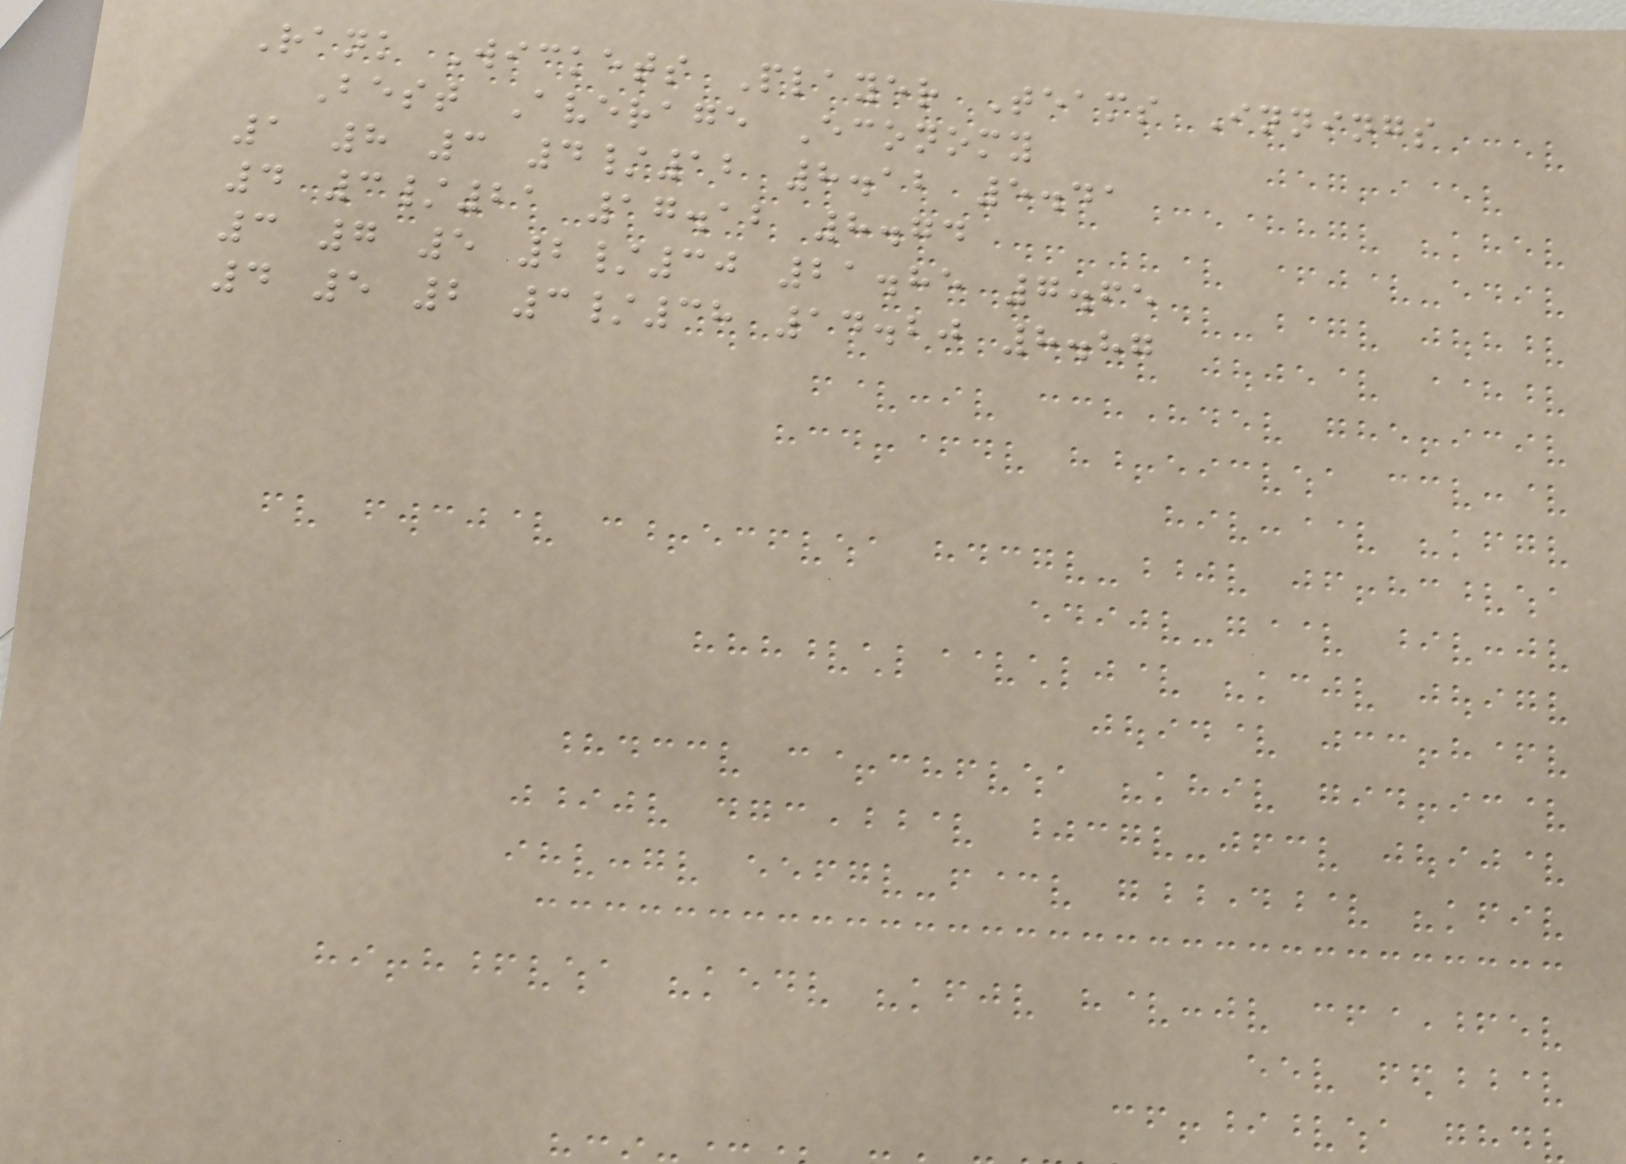Rank Wickets Player Teams Innings
Best Average Economy
1 8 3 4/12 8.12 5.41
4 3/21 17.12 8.74
3 7 5 2/30 21.85 7.65
4 5 2 3/38 14.20 8.87
